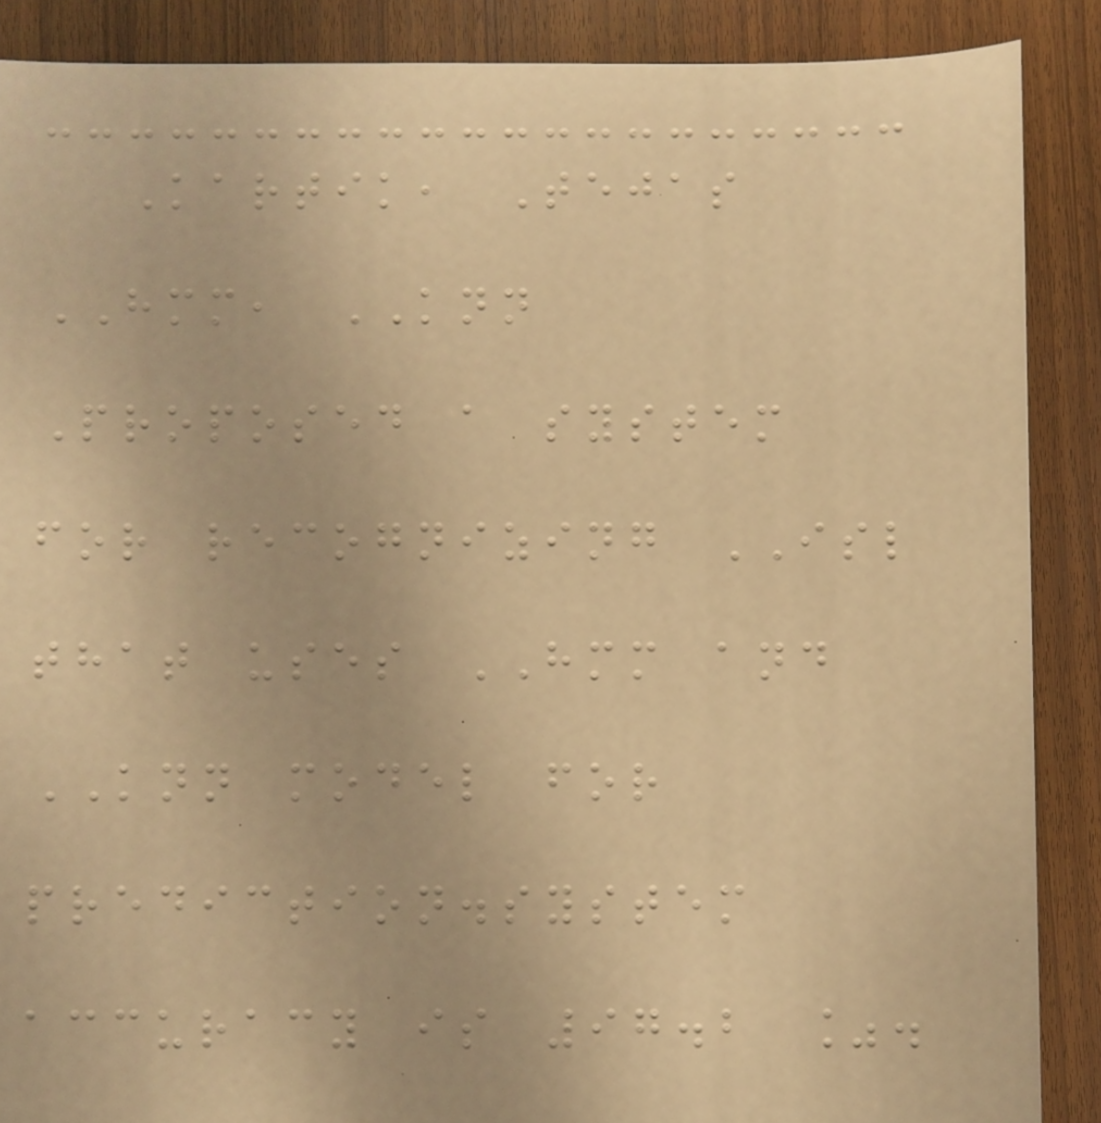Kartik, Tejas
HMM, KNN
Proposed a system
for recognizing ISL
that uses HMM and
KNN model for
prediction.system
accuracy is 97.2 %.
